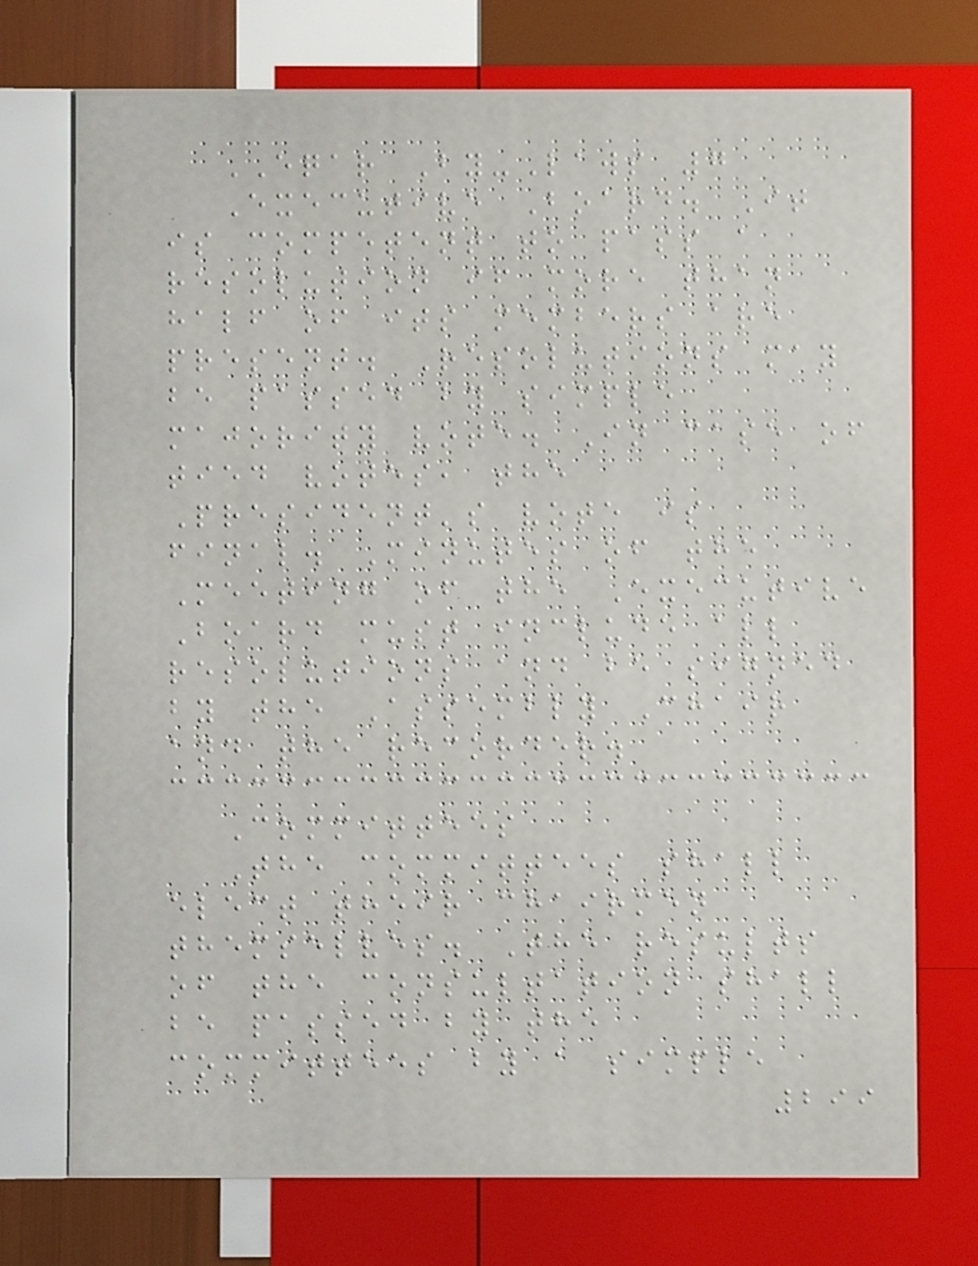EQAR By-Laws 7
Executive Board. It
is competent to pass a
resolution if more than
half of its members are
present. Resolutions may
be passed by simple
majority vote. In case of
tied votes, the
President's vote is
final. Minutes of the
Meeting of the Executive
Board must include all
resolutions and be signed
by the Assembly Chair
and the recorder.
Committees
The committees shall
elect their chairmen
themselves. The results
of the consultation shall
be passed by the
committees by a simple
299
